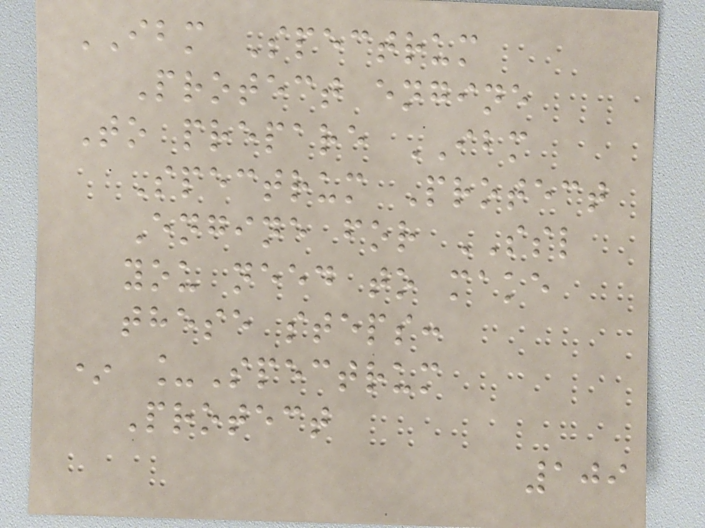IBM Spectrum
Protect engine
To prepare IBM
Spectrum Protect
Engine for SSL
you need to make
these steps:
* _Spectrum
Protect
109
